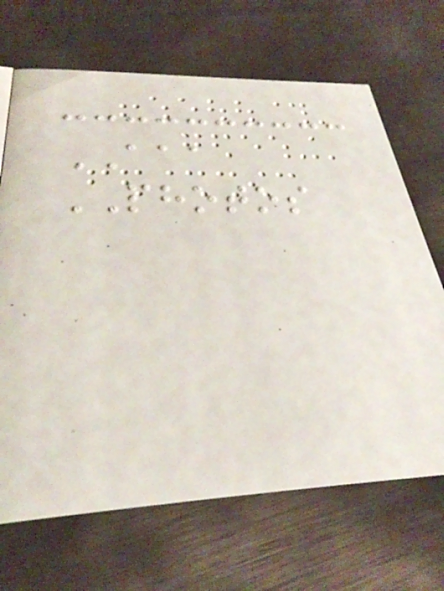AAA
PHOTOS
